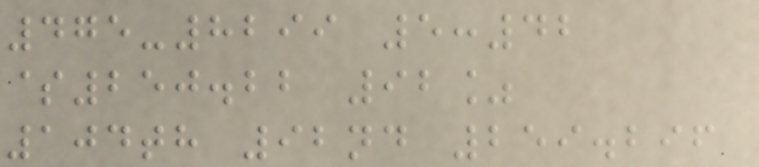475-8299 5:42
$250.22 92%
104th 92nd 259.296
